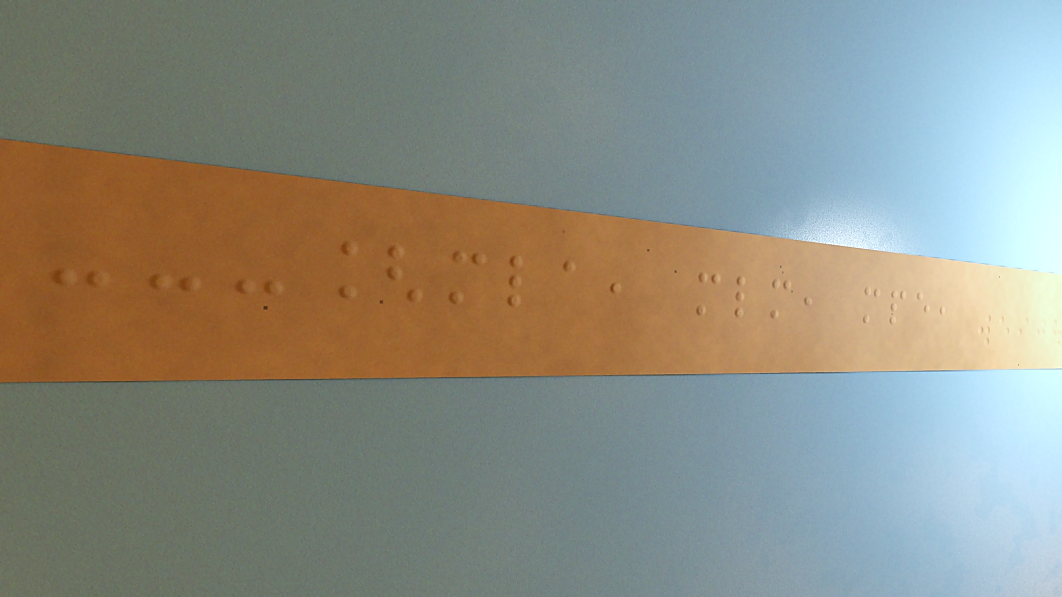---[mla, mlm, mpe,
